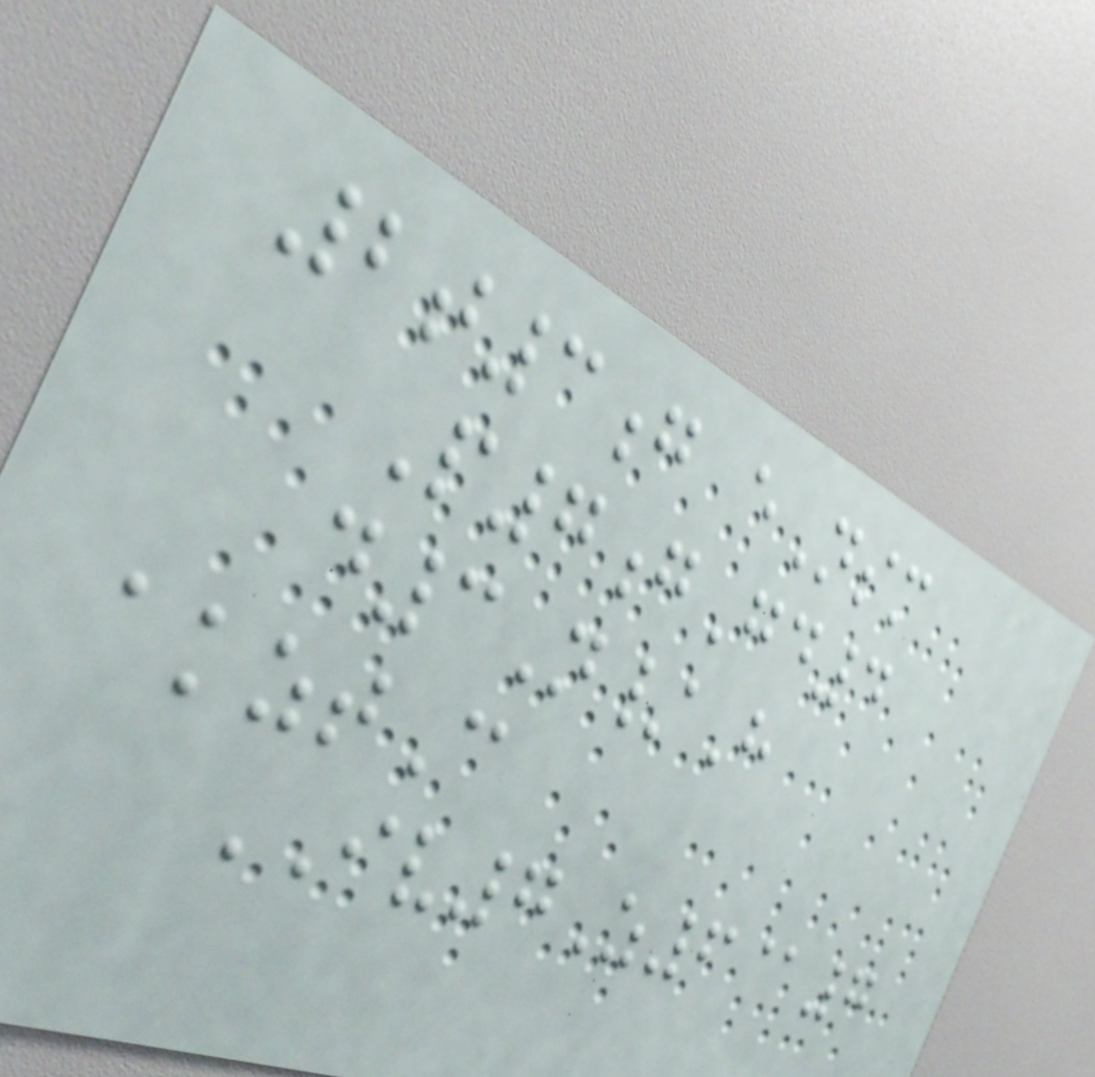2t3g eNsm
P7gGd4
d3N/H
akztC
IV7Z6@7
